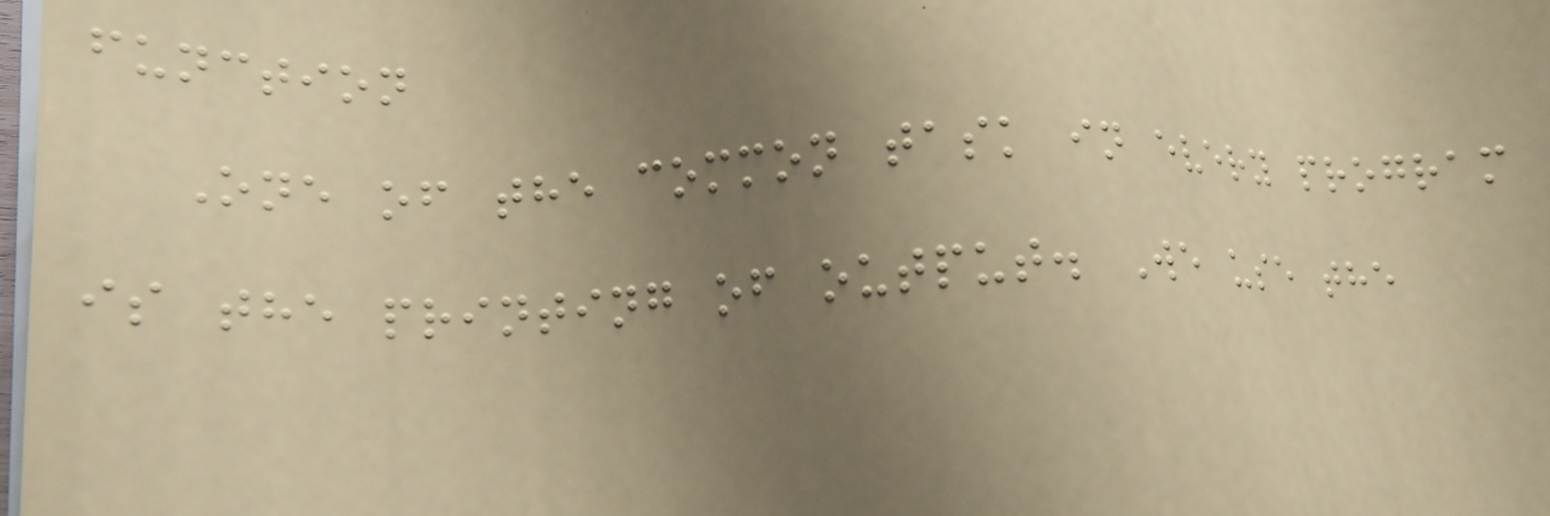function
One of the common task in every program
is the printing of output. We use the
